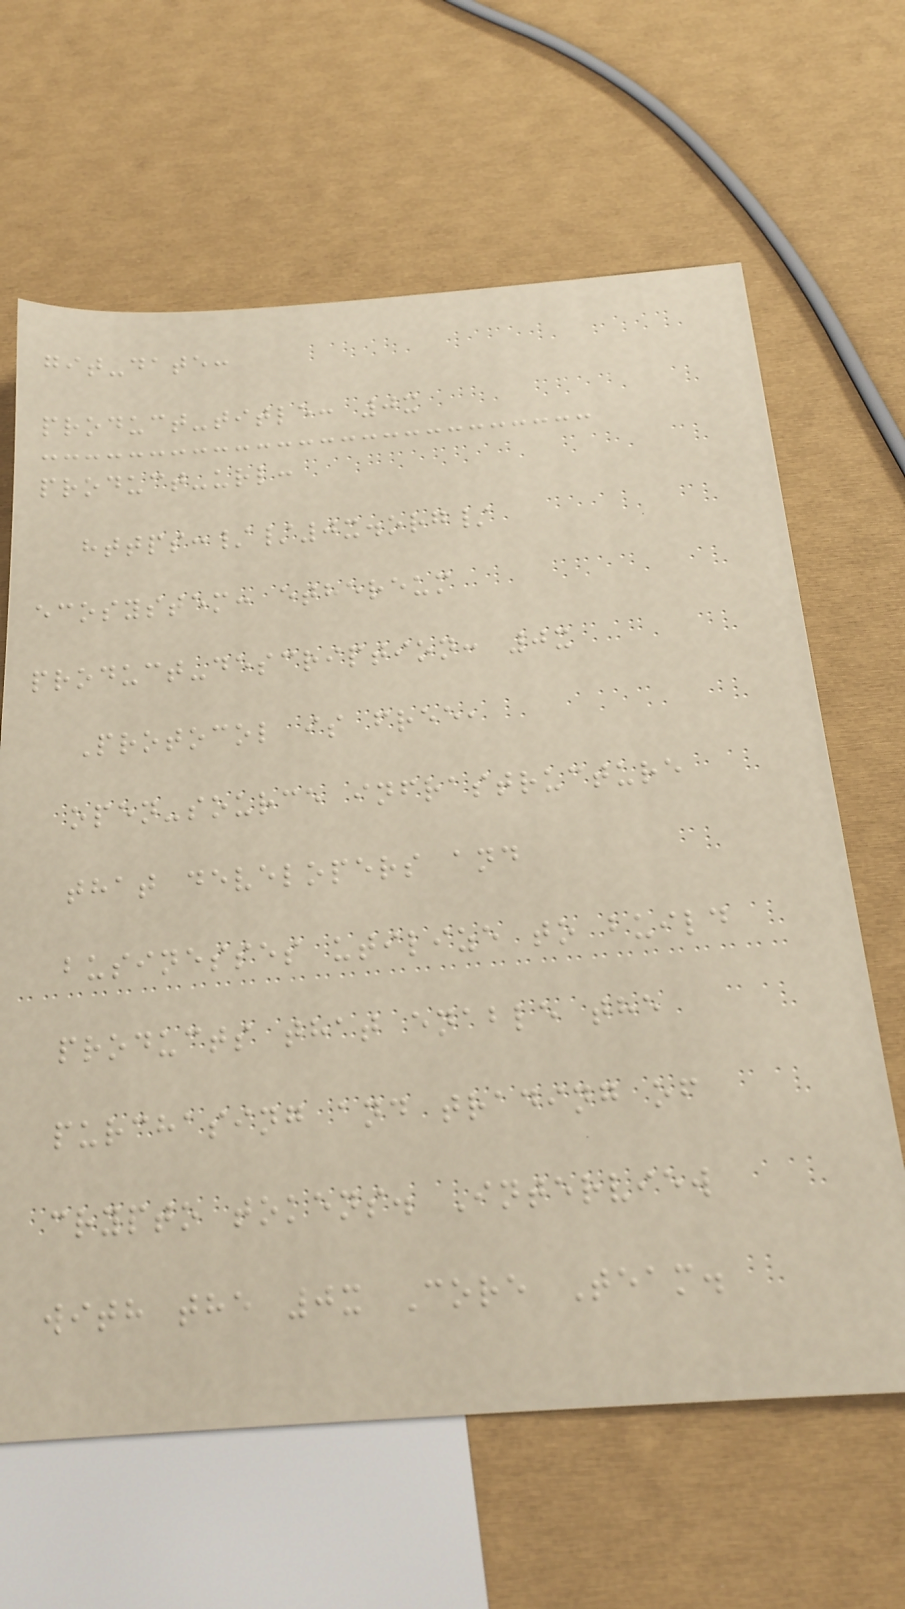git-date:
product-title: 0x
product-url:
https://0x.org/
ecosystem: ethereum
product-description: 0x
Protocol is free,
open-source infrastructure
that developers and
businesses utilize to build
products that enable the
purchasing and trading of
crypto tokens. Interview
with the 0x Core Team.
